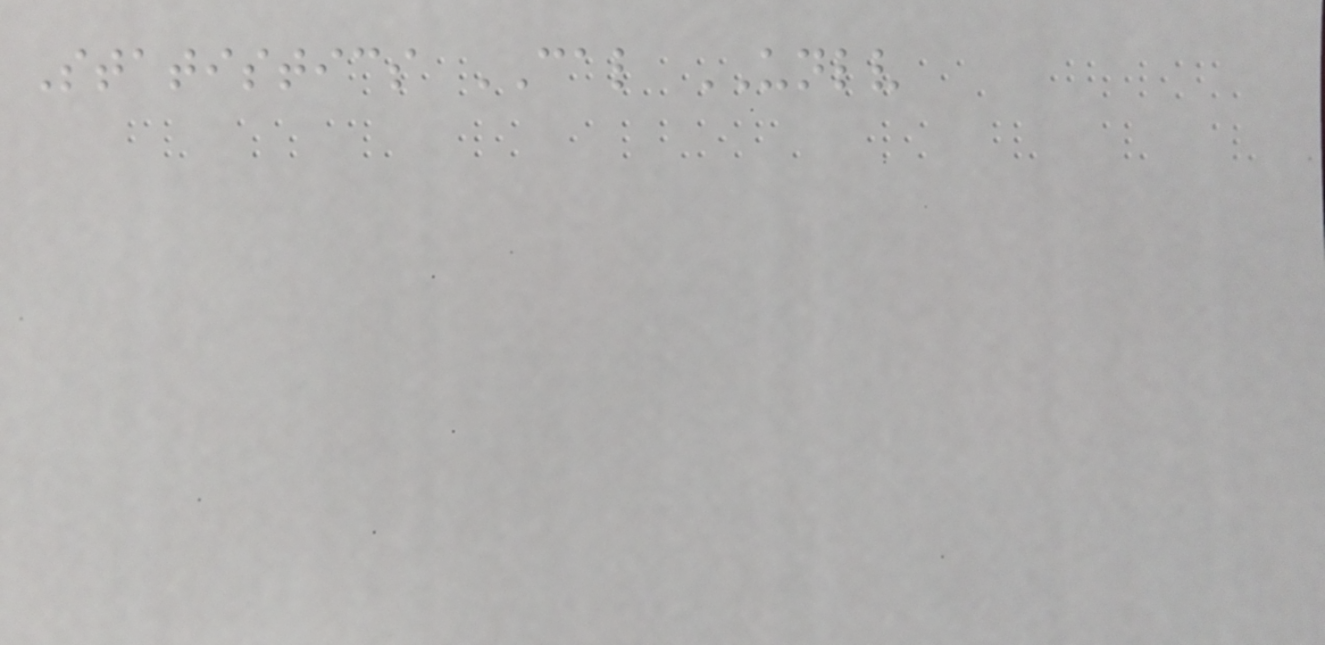Statistics CAL UNLV
